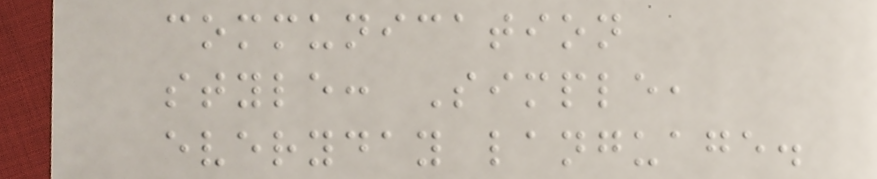communication
style: Simple,
everyday language.
